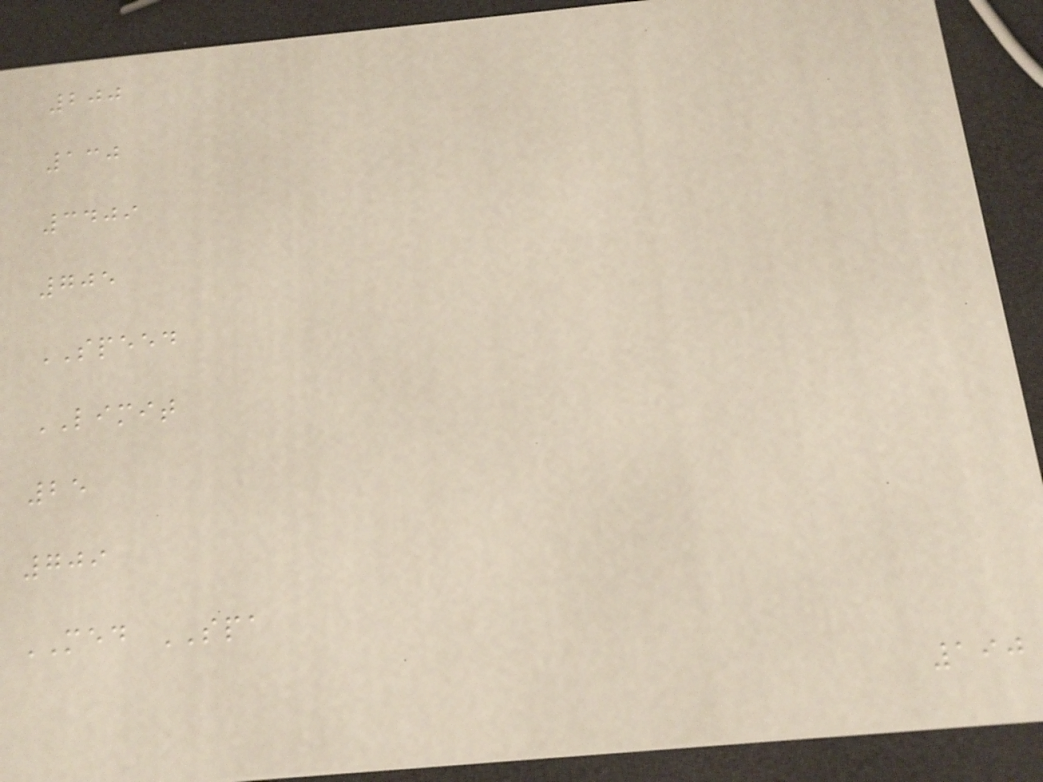200
130
3409
705
SPEED
LIMIT
25
709
MED SPA
190
